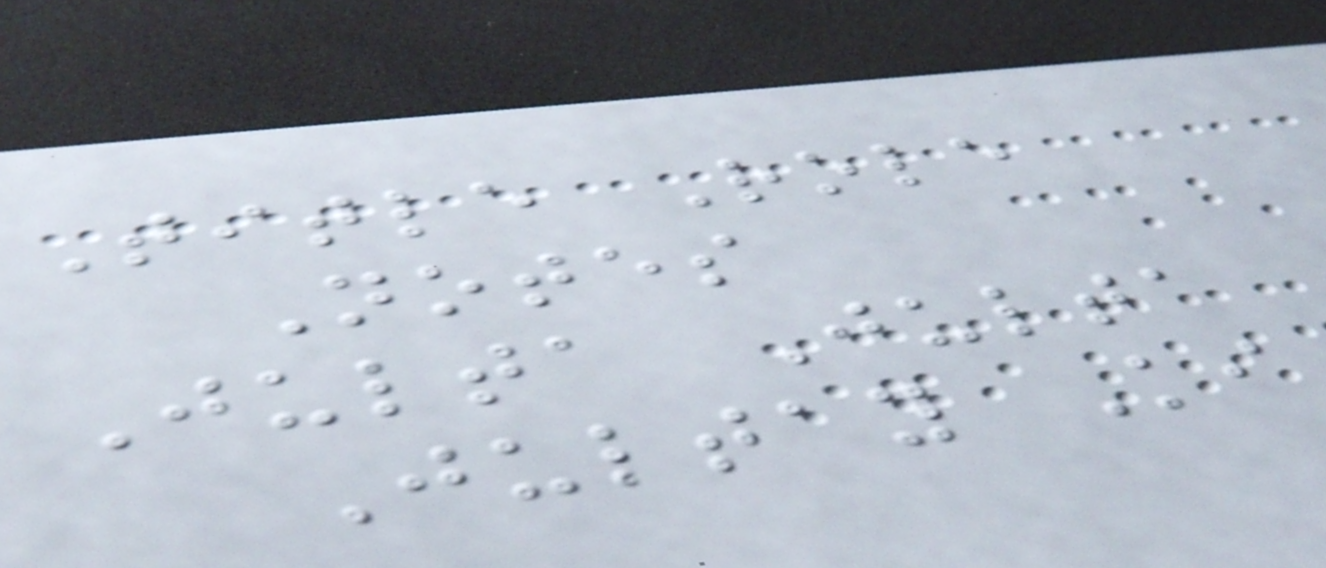Title Role
Notes
Julta Julta
Jultay Ki
